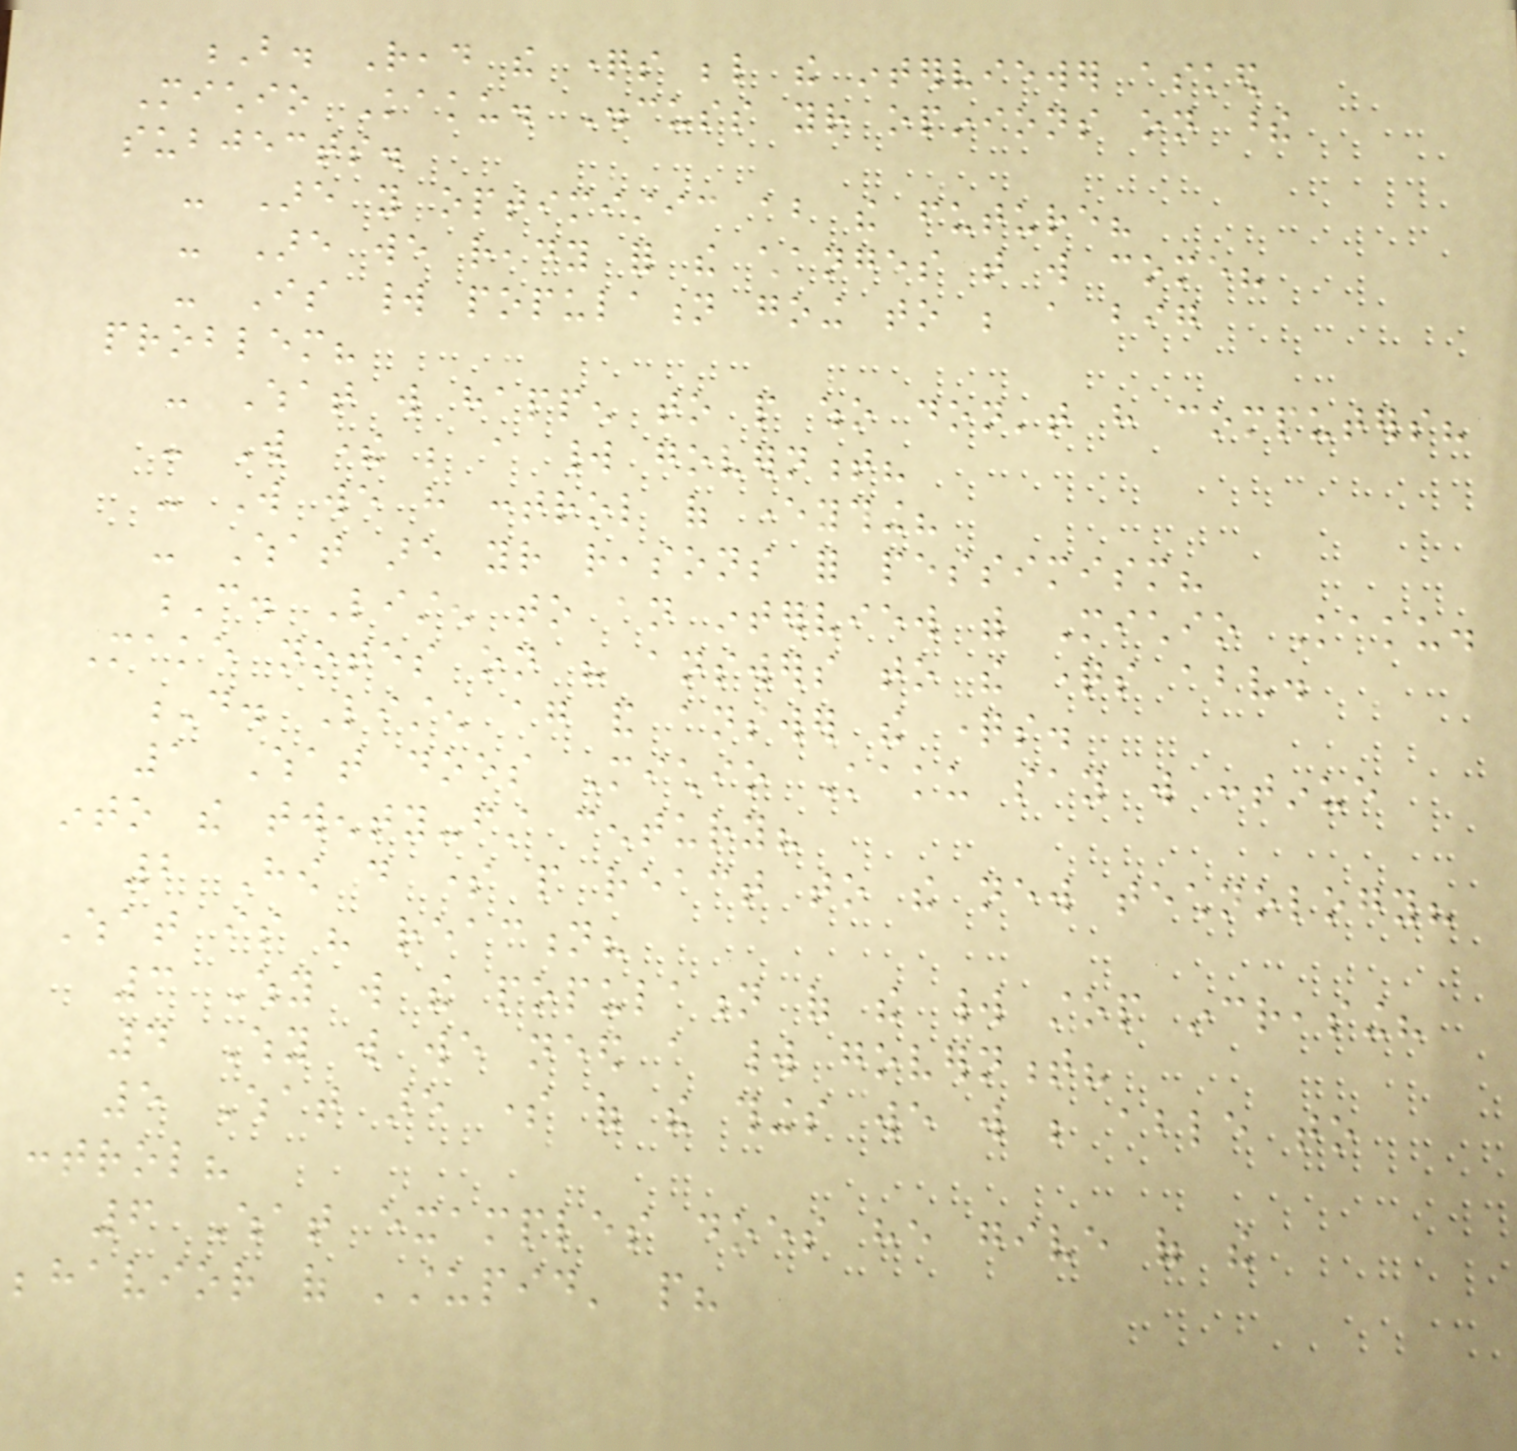B. Read the questions below the interviewer asked
Michio Kaku. Discuss your opinions on these
subjects.
- Are you optimistic about the future?
- Are we ready for the changes that will come?
- Is world population going to be a big
problem?
- What will happen to people who don't have computers?
- Will there be a world government?
- Will we have control of everything?
- What are your reasons for pessimism?
C. Listen to an interview with Michio Kaku.
Make notes on his answers to the questions above.
D. Listen again and answer the questions.
1 What does Michio Kaku say will continue
into the twenty-first century?
2 How do some people react to the new technology?
What is his reaction?
3 Why will the population of the world stop increasing?
4 Why will we need a world government?
5 What are some of the things we will be able to
control?
6 What examples does he give of the
behavior of 'stupid' people?
